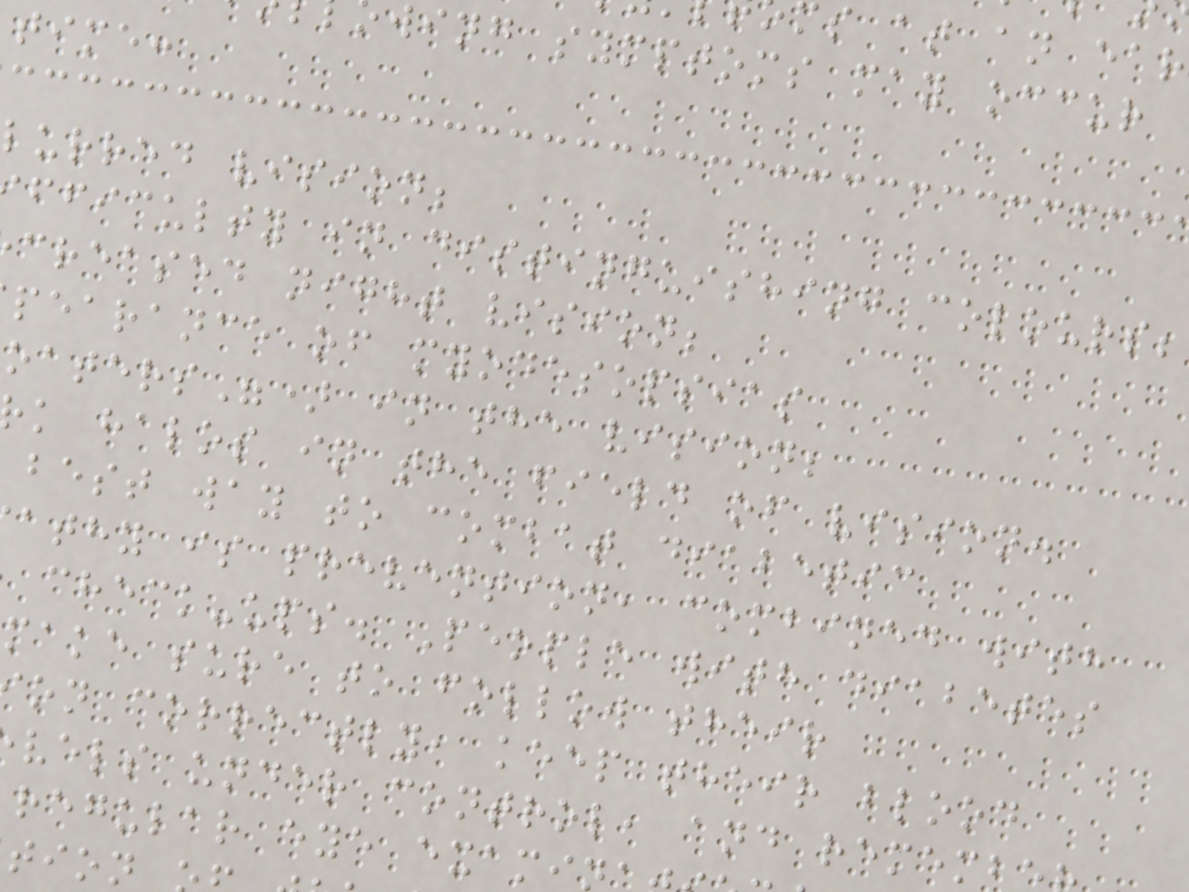s at an ear
wing symptoms may occur
time:
lurred vision;
fficulty in distinguishing colours;
creased night vision;
pearance of myodesopsias
oaters") in the vision;
k halos in the field of vision.
best way to combat diabetic
athy is prevention, combined with
check-ups. People with diabetes
make sure to follow their
on correctly, keep their blood
vels under control, and rememb
regular eye exami
